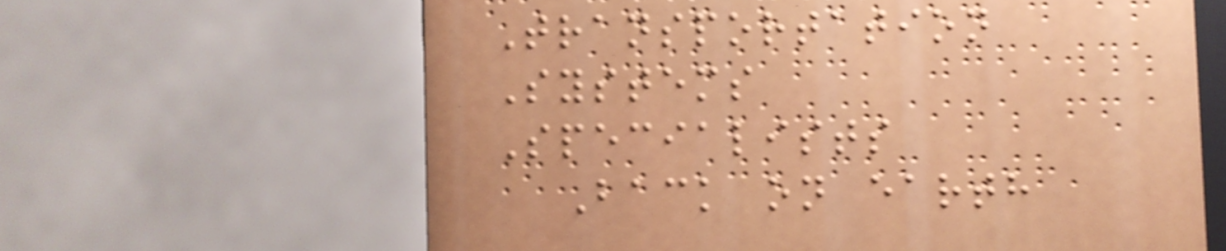Transportation
Systems
Specialists
Back on earth
